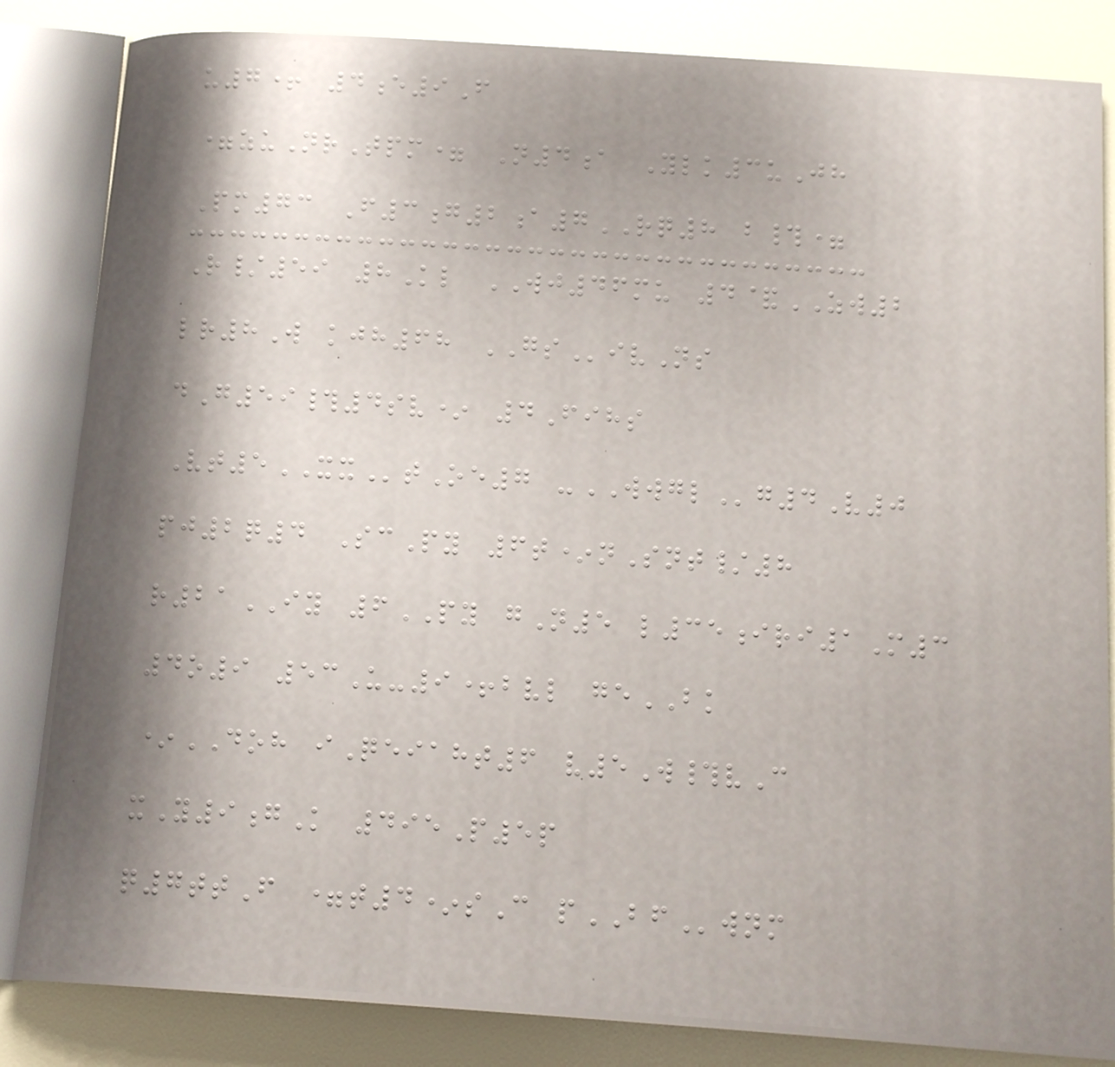u7+ 4e9F
=zuNrTpm= N4a Ylk3uJh
Pm73 F3g2a7RQ8 b#=
R/59 8Kl WJ46mu 4&ZW2
lr8W kjh68 GSivNs
dG59#4sv* 4Fihs
Vt5XXtOe7 -WWGLg4V0
pj2q4 ScPy 6t*nSnt/8
r21IY 6PY gN5 l35iri1M3
4o9 53U-9+bvl geBK
*DOH iQeiaht6 v5W#vC
xY9gK 495P5p
q7ttF =t4*sC pBFwnm
